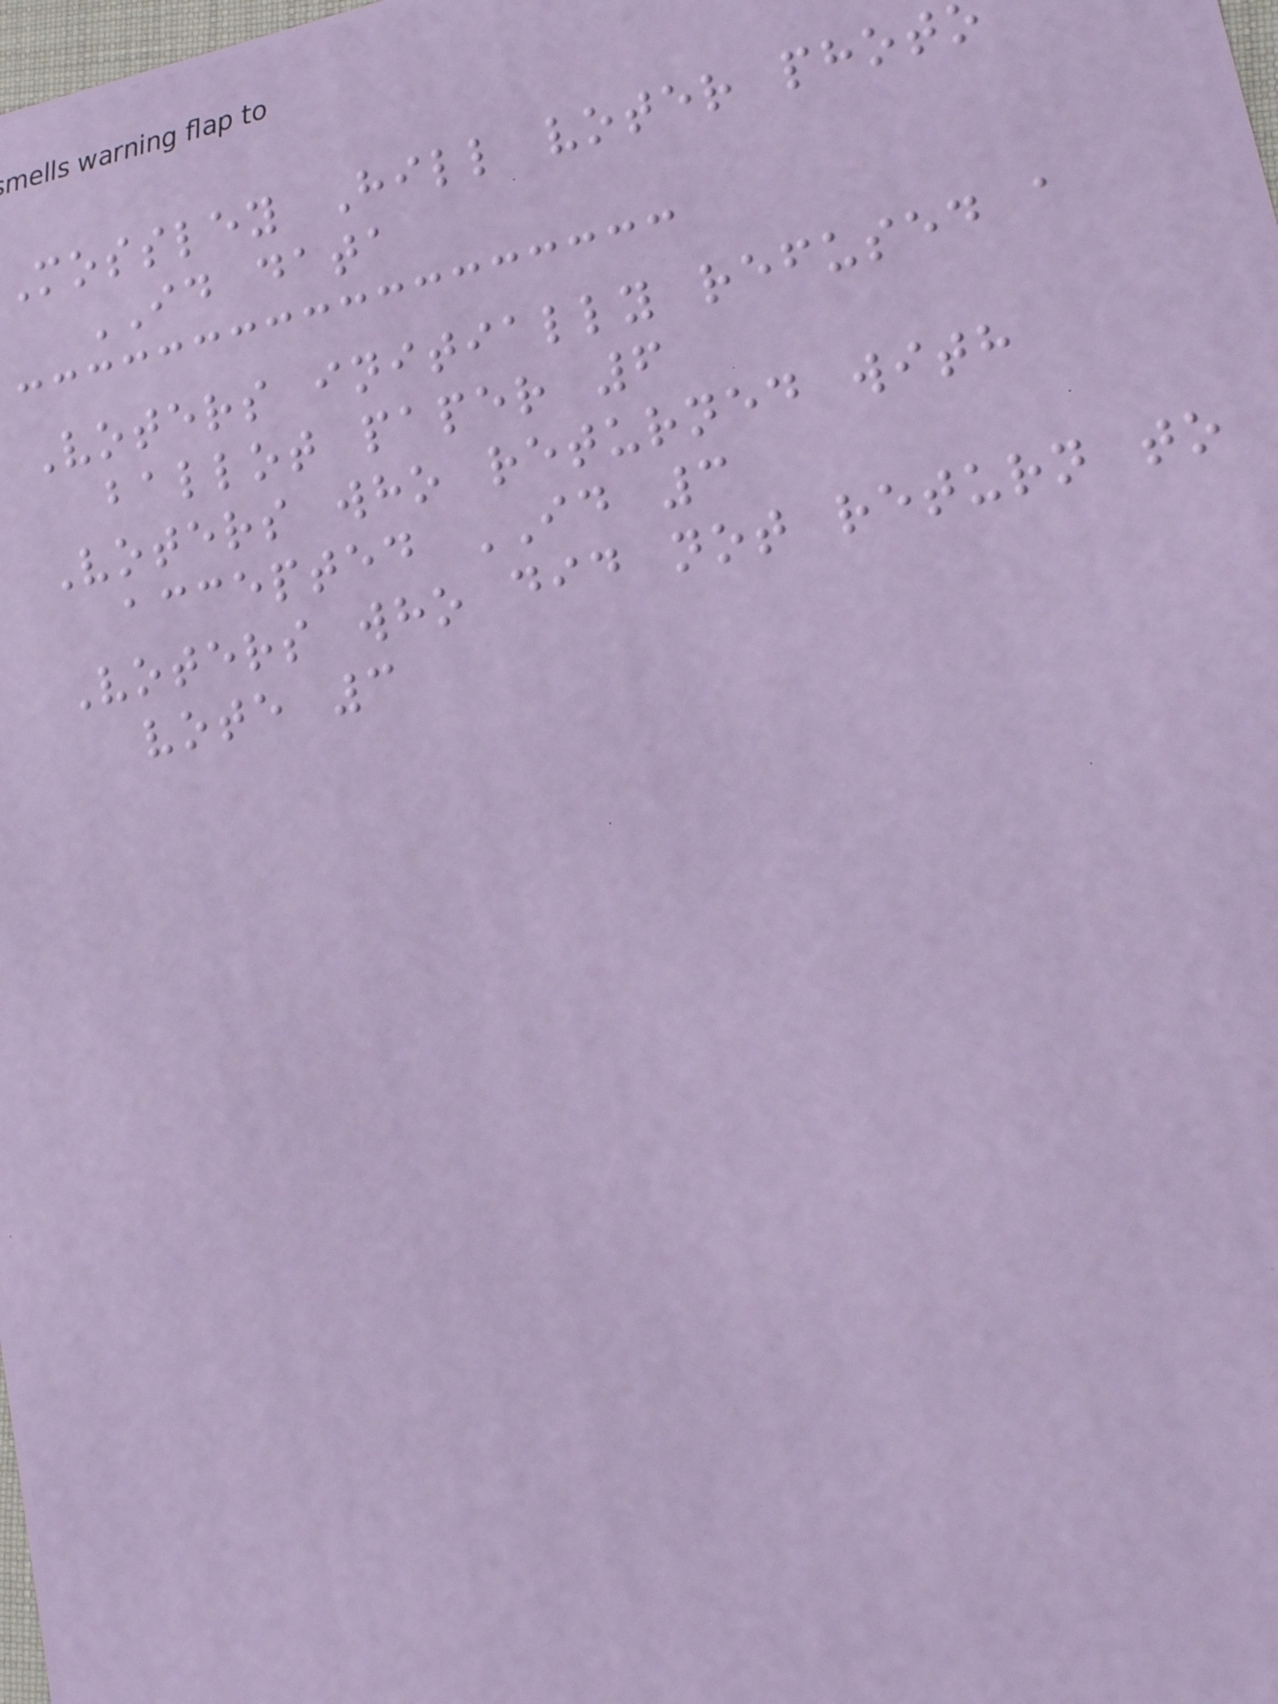Mossley Hill voter phot
ID data
Voters initially refused a
ballot paper 6
Voters who returned with
accepted ID 3
Voters who did not return to
vote 3
